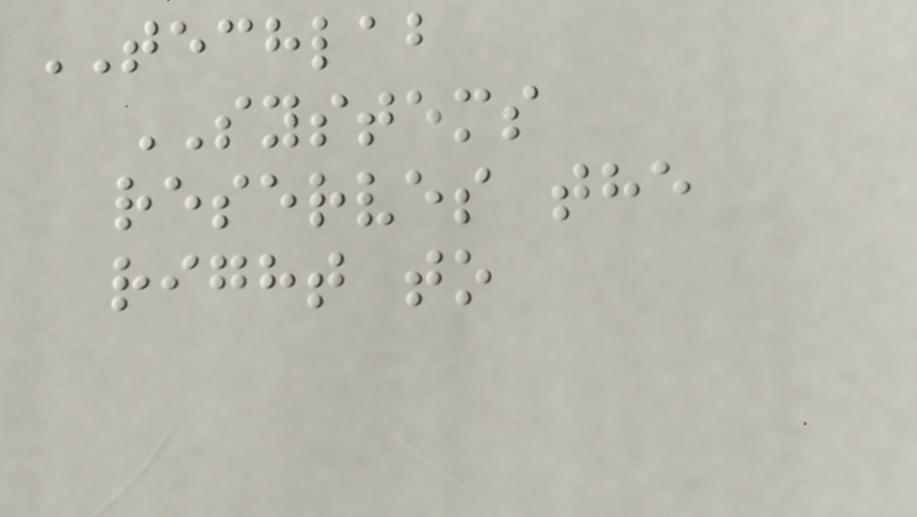TECHLAB
SYSTEMS
reserves the
right to
